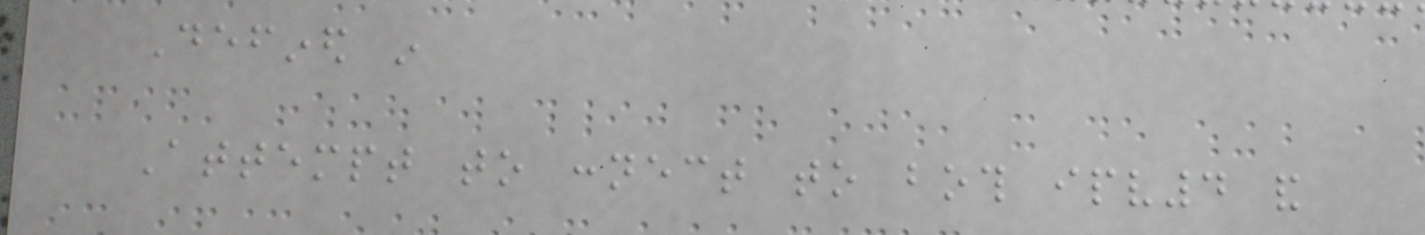Defined in
Attempt to connect to both ipv4 and
